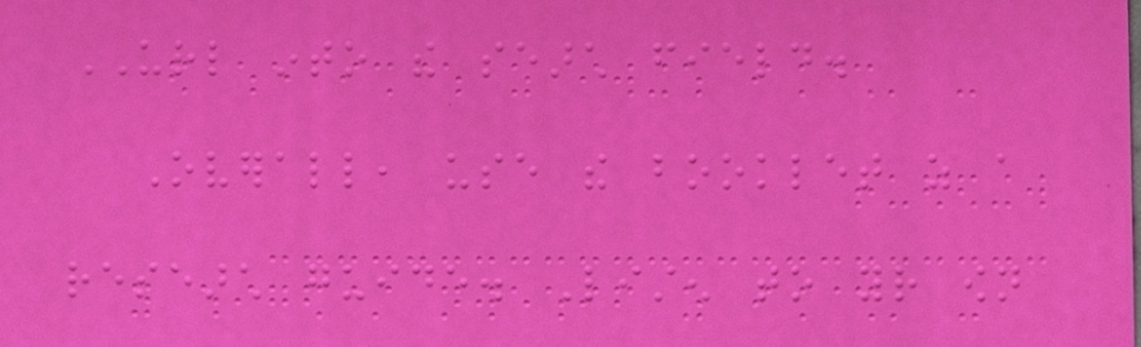URL into the search field.
Overall, use the booklet as a
research guide. Listen to your own
